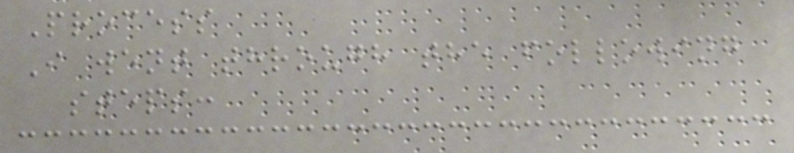Process
I went through the following
steps:
